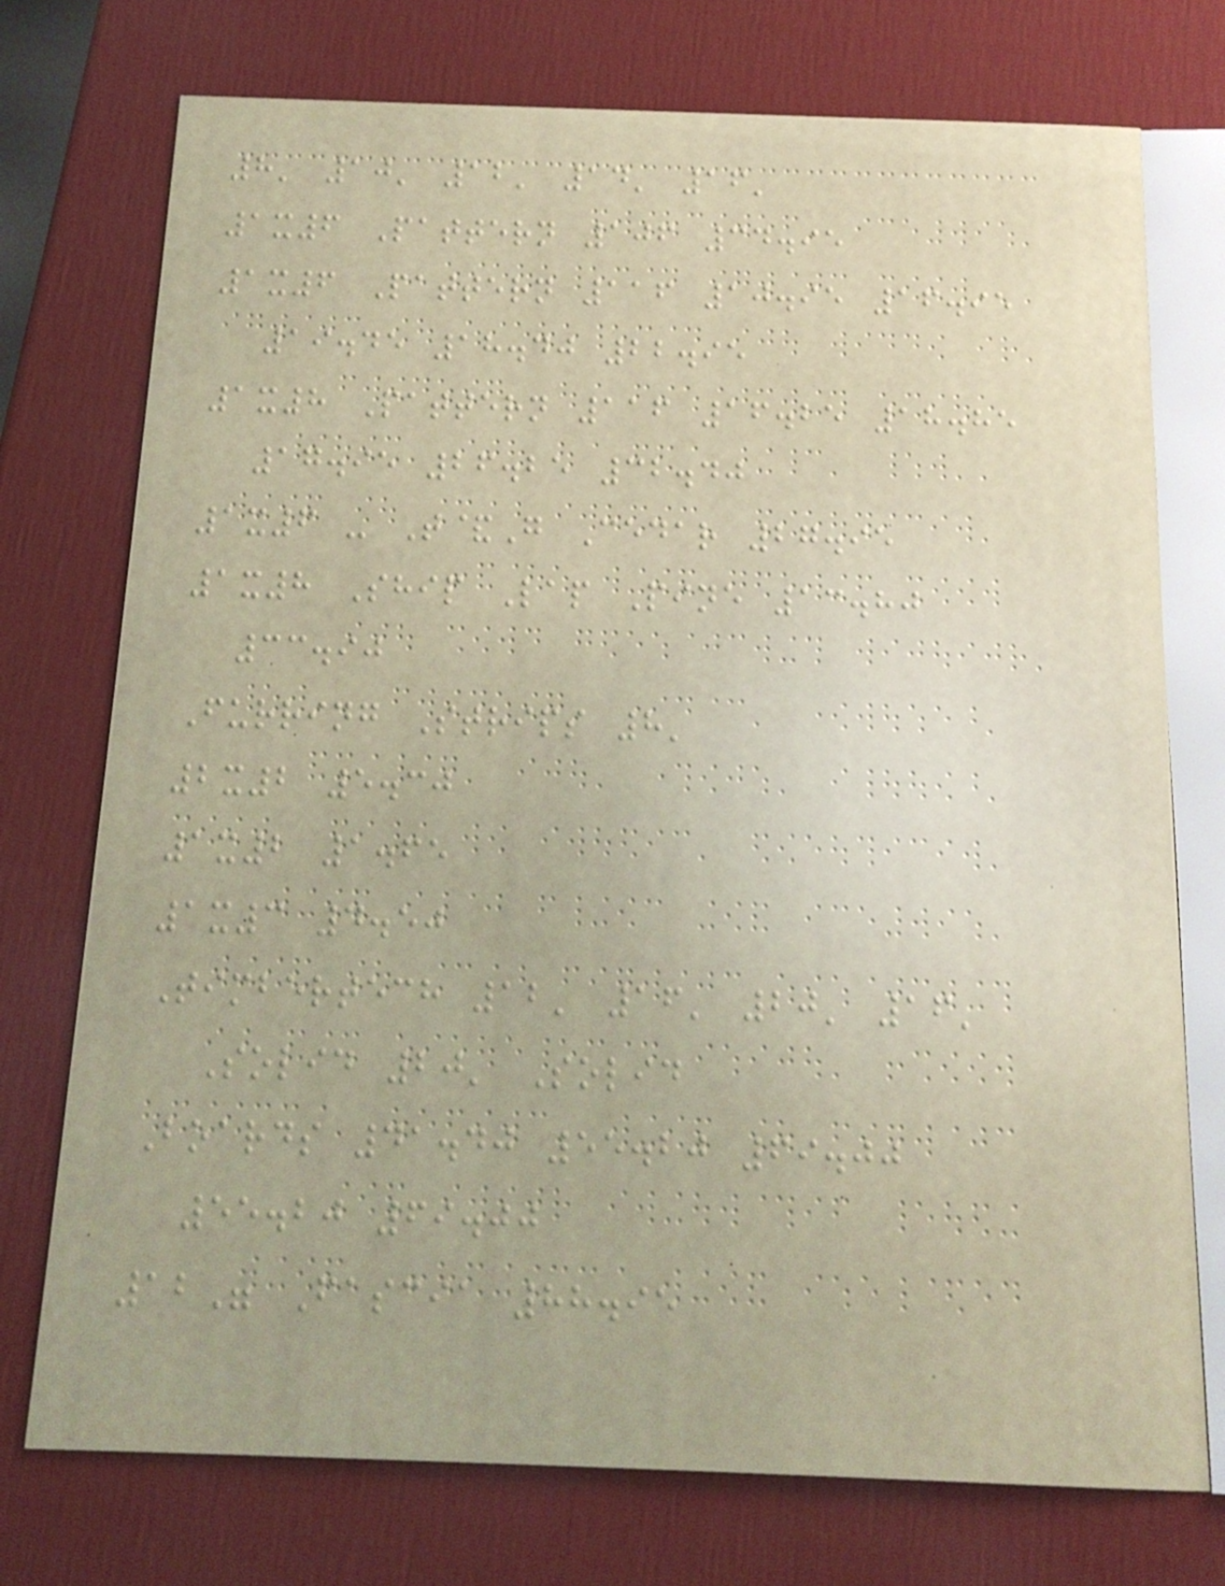8' 10' 12' 14' 16'
1x6 Pattern 106 34.95
1x6 Pattern 116 10.95 16.95
19.45 18.40 22.95
1x8 Pattern 116 16.25 18.85
17.95 26.25 32.40
1x6 - T&G Cedar 27.95
1x8 Ship Lap Pine 13.80
33.90
Furring Strips 8'
2x2 5.30
1x2 1.65
1x3 4.50
Timbertech 12' 16' 20' 16'
Solid 20' Solid
Boards 41.40 55.20 69.00
55.20 69.00
12" Fascia 88.95
